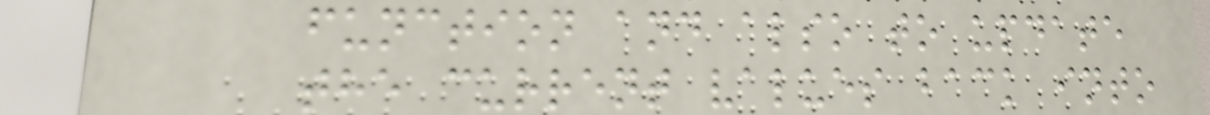function and also to update
the current values back into
